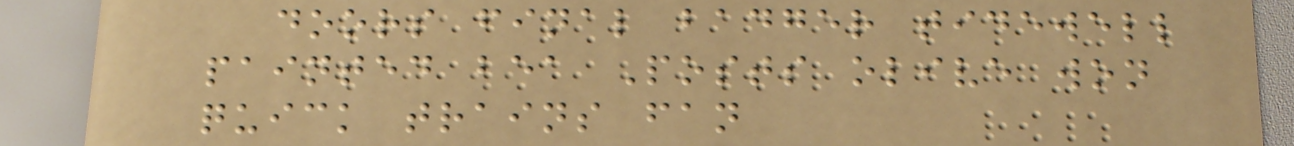doors final badger tidewell
painted bea Posts olive won
quick trains fan
